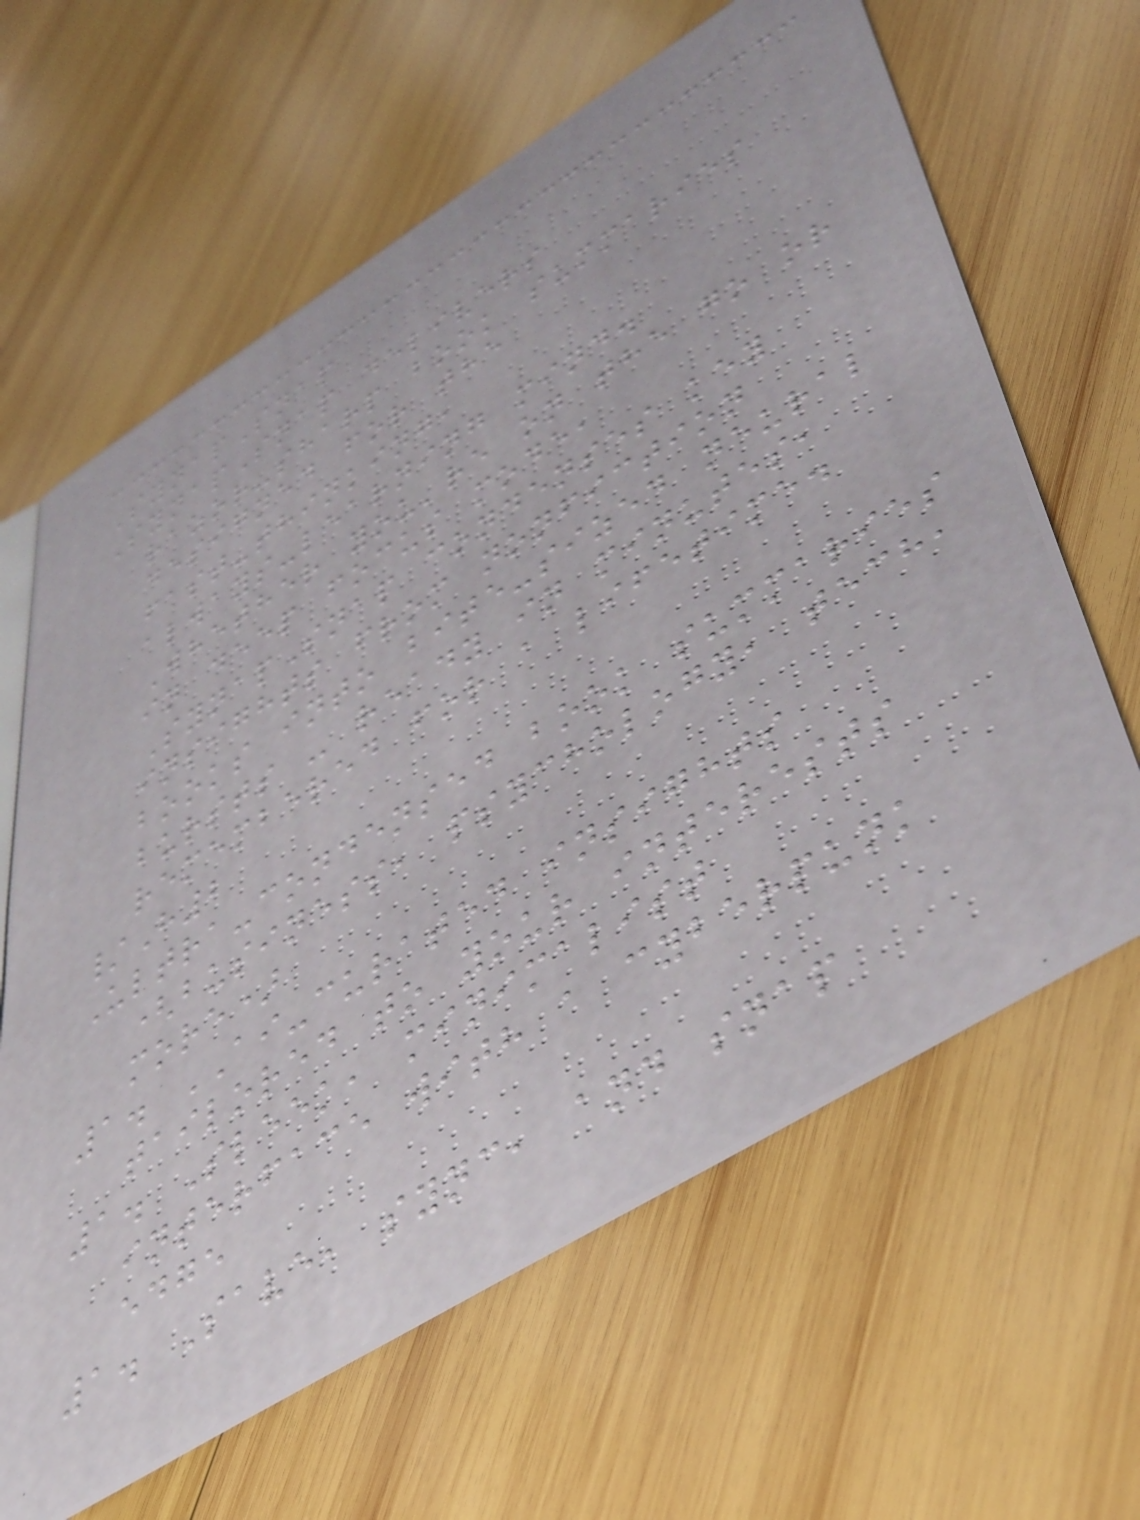SynapSnap
SynapSnap delivers
razor-sharp book summaries
designed for the
fast-thinking,
always-learning mind.
Whether you're on the go or
in deep focus mode,
SynapSnap condenses key
insights from nonfiction
books into bite-sized neural
bursts - ready in minutes,
remembered for a lifetime.
/H2
Ultra-condensed book summaries
(business, psychology, tech,
more)
1. AI-curated insights
tailored to your interests
1. Sleek, minimalist
interface with a cyberpunk
edge
1. Save, sync, and snap
